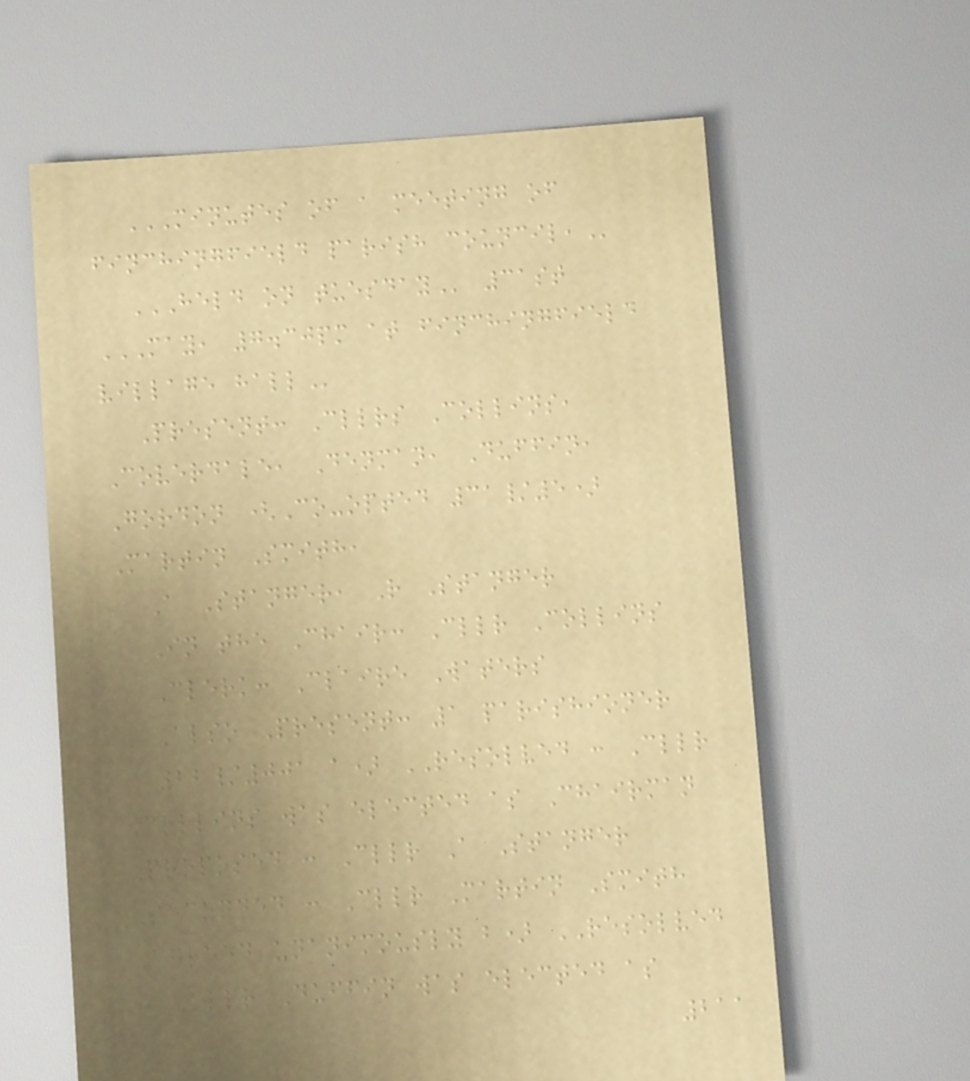MINUTES OF A MEETING OF
FINCHINGFIELD PARISH COUNCIL,
HELD ON TUESDAY 31st
MAY, 7.30PM AT FINCHINGFIELD
VILLAGE HALL
Present: Cllrs Collins,
Coverdale, Denman, Duffin,
Gordon (Co-opted 31/5)
Martin Smith,
A Stanger, R Stanger
In the Chair: Cllr Collins
Clerk: Claire Waters
Also Present: 1 parishioner
22/001 a) RESOLVED : Cllr
Collins was elected as Chairman
Proposed : Cllr A Stanger
Seconded : Cllr Martin Smith
Agreed unanimously b) RESOLVED
: Cllr Duffin was elected as
211
